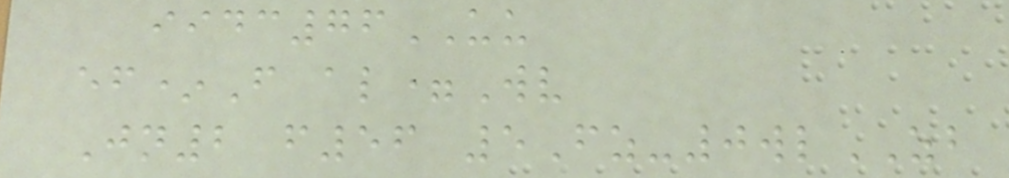iidc76UU
ef*F al=Wv
Jn2 f56 5Fz-0wlZB
